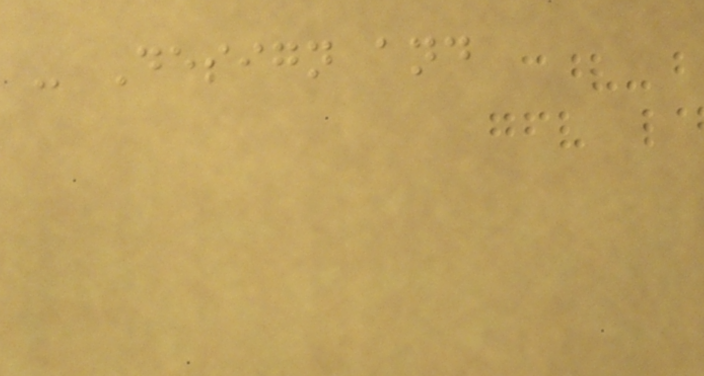- Design and
